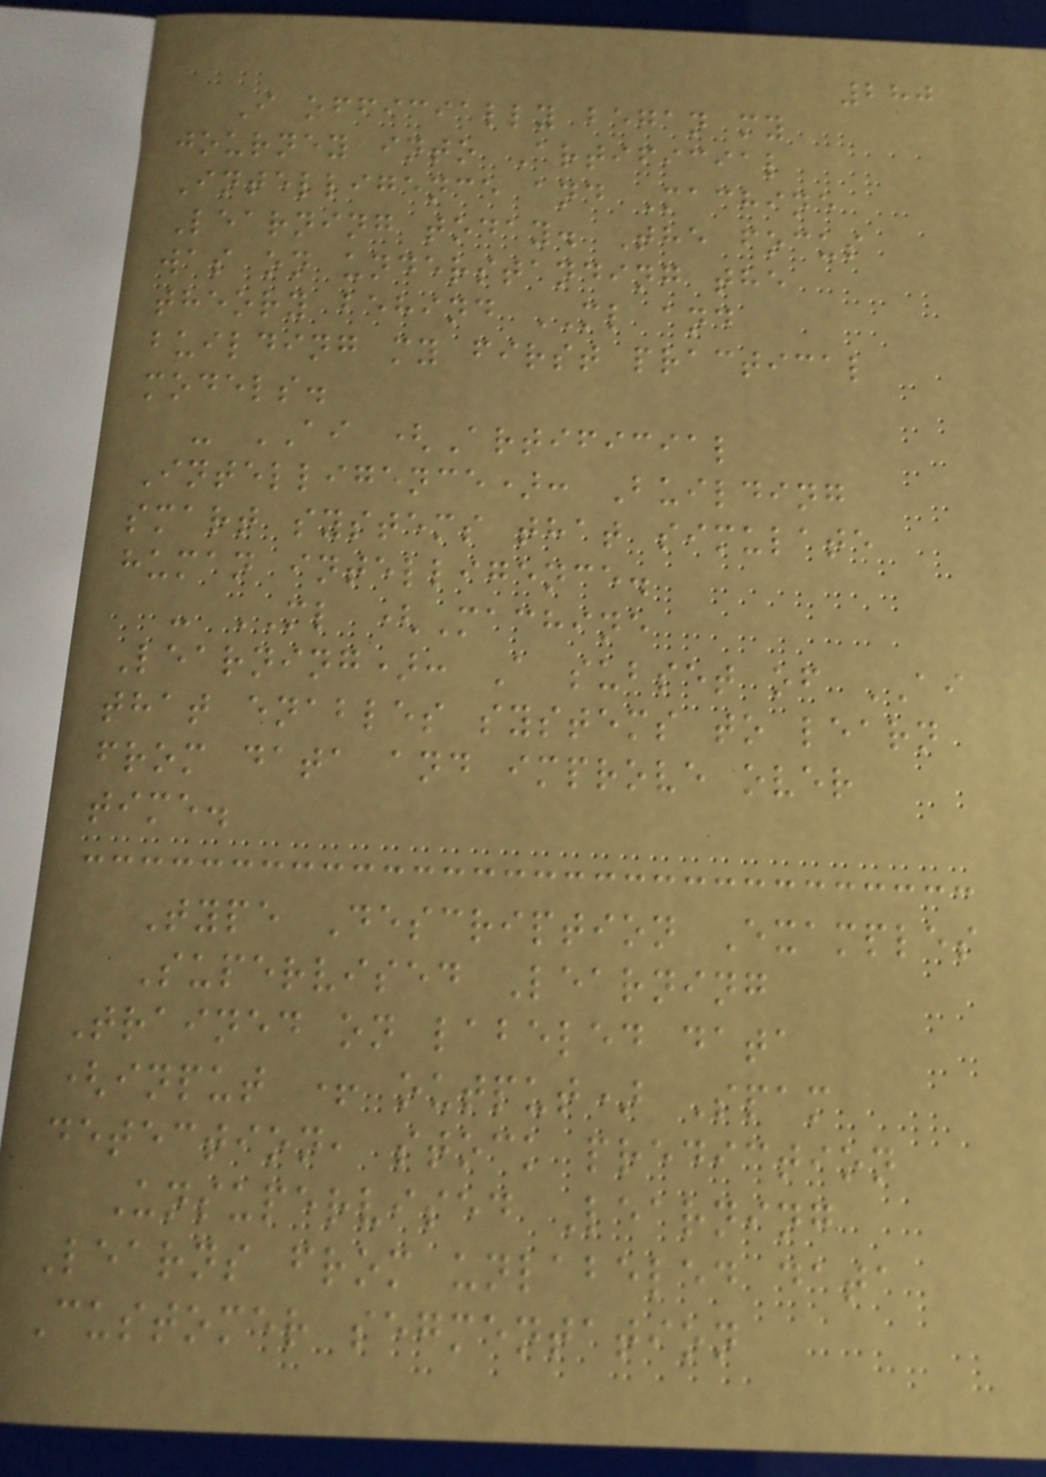280
I officially began my
journey into Artificial
Intelligence and Machine
Learning today. The focus
was on understanding the
theory behind ML and
building my first practical
models.
- AI (Artificial
Intelligence): Building
smart systems that simulate
human intelligence.
- ML (Machine
Learning): A subset of AI
that enables systems to learn
from data and improve over
time.
Type Description Examples
Supervised Learning
Trained on labeled data
(input + output) Spam
detection, stock prediction
Unsupervised Learning
Learns from unlabeled data
Customer segmentation
